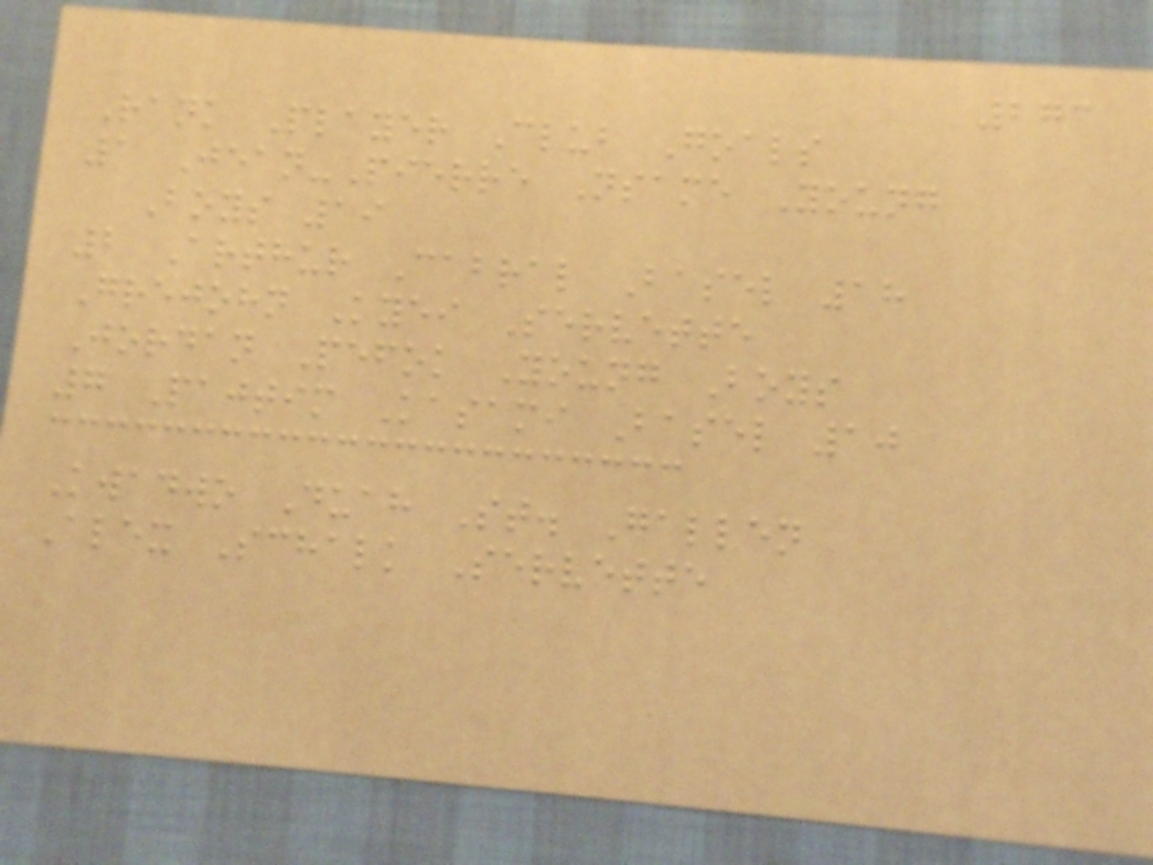273
Rank Player Club Goals
1 Jean-Pierre Nsame Young
Boys 19
2 Arthur Cabral Basel 18
Grejohn Kyei Servette
Jordan Pefok Young Boys
7 Pajtim Kasami Basel 10
Kwadwo Duah St. Gallen
Alex Schalk Servette
